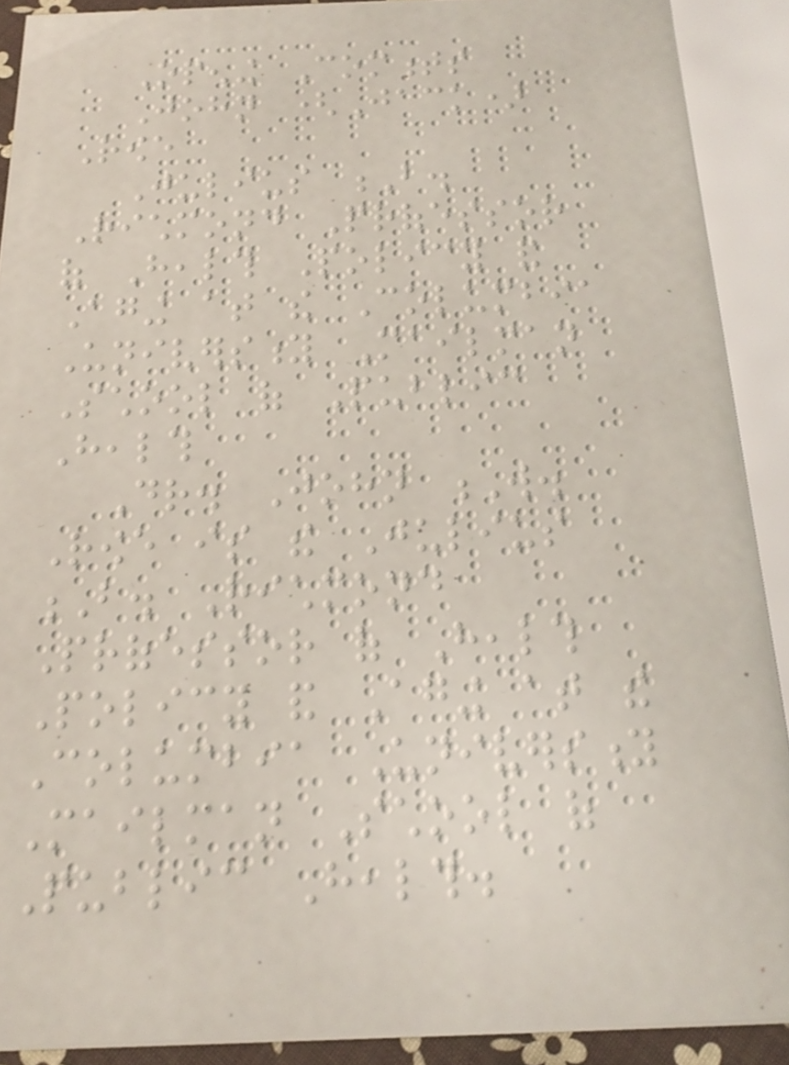Opening Comments
John (Jack)
Rowe
Julius B.
Richmond Professor
of Health Policy and
Aging at the Columbia
University Mailman
School of Public
Health
Dr. John W.
Rowe is the Julius
B. Richmond
Professor of Health
Policy and Aging at the
Columbia University
Mailman School of
Public Health.
